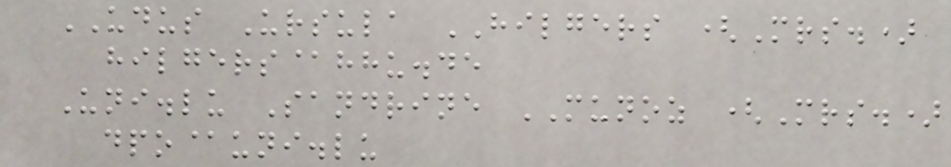UDUS Ursula HILGERS (Mrs.)
hilgers@hhu.de
Uni.lu Sandrine MUNOZ (Mrs.)
dpo@uni.lu
